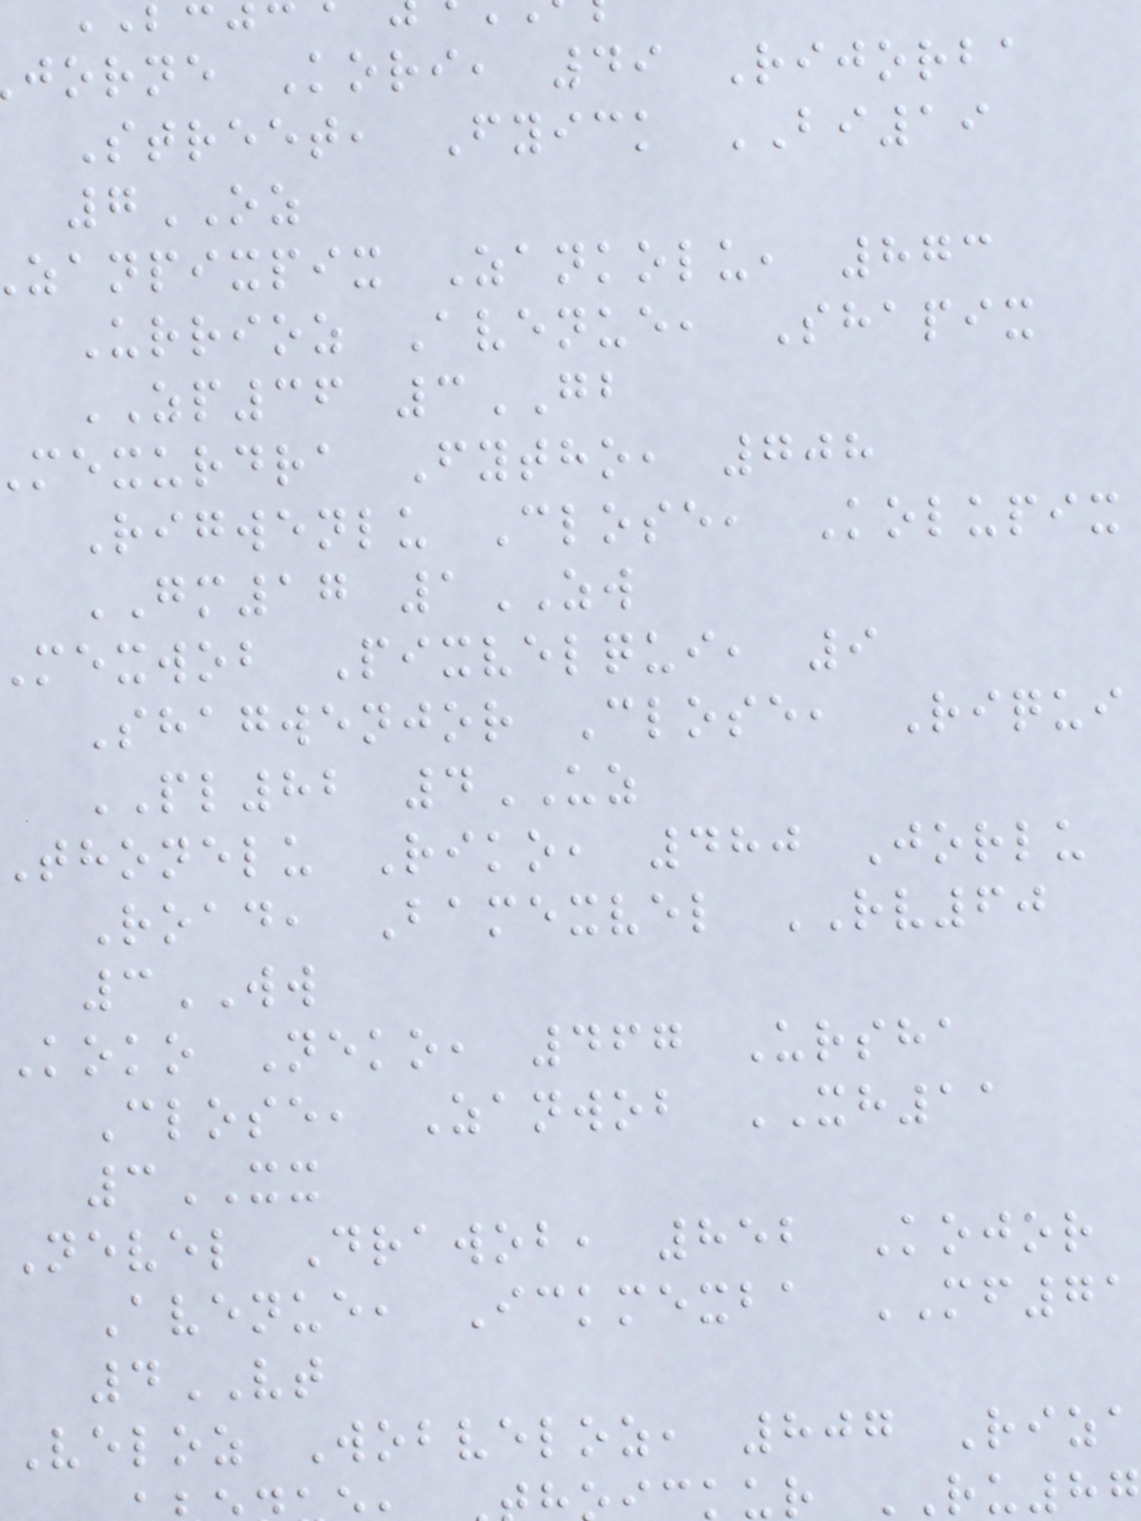jorne Kori, 49 Rijorba
Street, Fyick BI19
7OZ
zanpixpix Zankolu, 873
Urrioz Avenue, Shapix
ZP36 3GB
mexurdra Fytho, 708
Rigwenlu Close, Kolupix
GM17 1ZW
mexwob Pixvelqui, 9
Shagwenjor Close, Riqui
PL82 4UZ
thonelu Riko, 480 Jorlu
Road, Bamexvel RV60
3WW
Koko Neko, 467 Ursha
Close, Zanwob XH11
3XX
Nevel Drawob, 852 Kojor
Avenue, Ickmexba MF71
4VT
Veloz Wobveloz, 807 Riza
kur RU87
